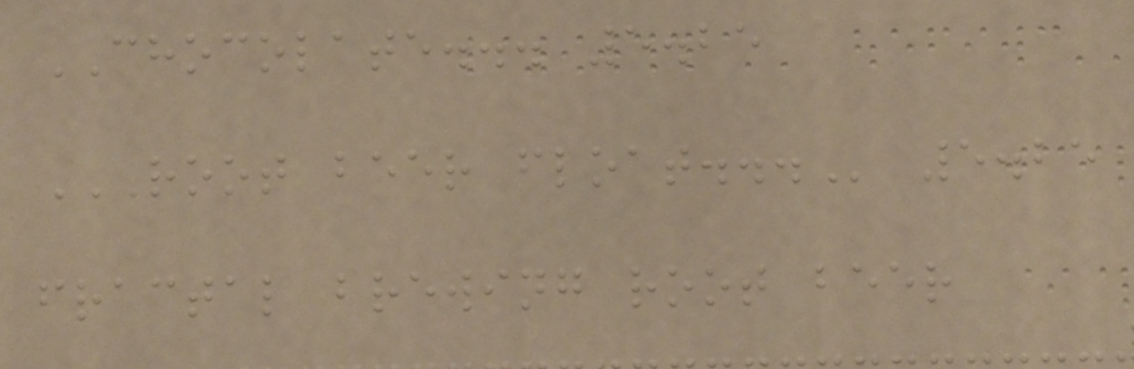CHOCOLATE... 5.25
ROOT BEER FLOAT... 5.25
fractal brewing root beer
